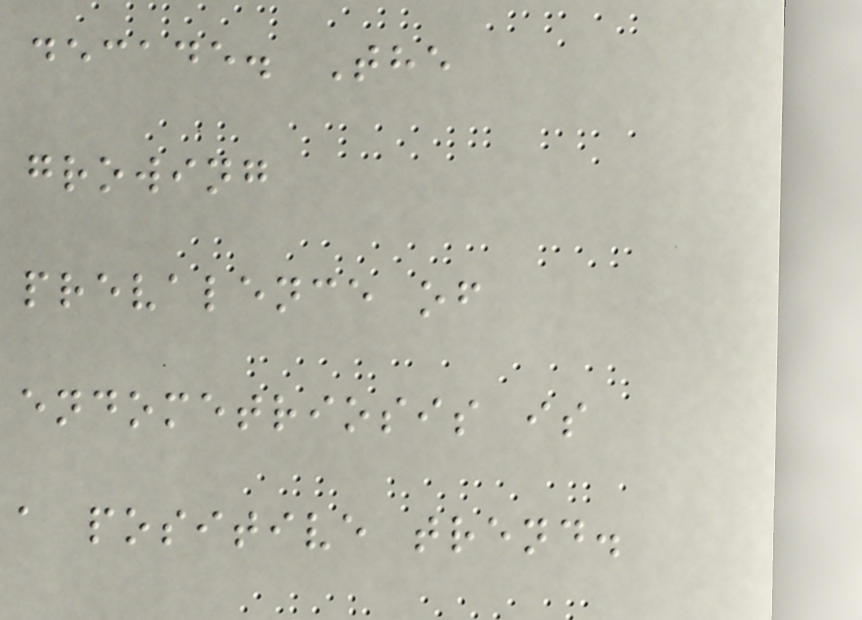decade. The
growing
prevalence of
endometriosis is
a positive trend.
